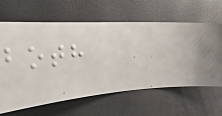both
